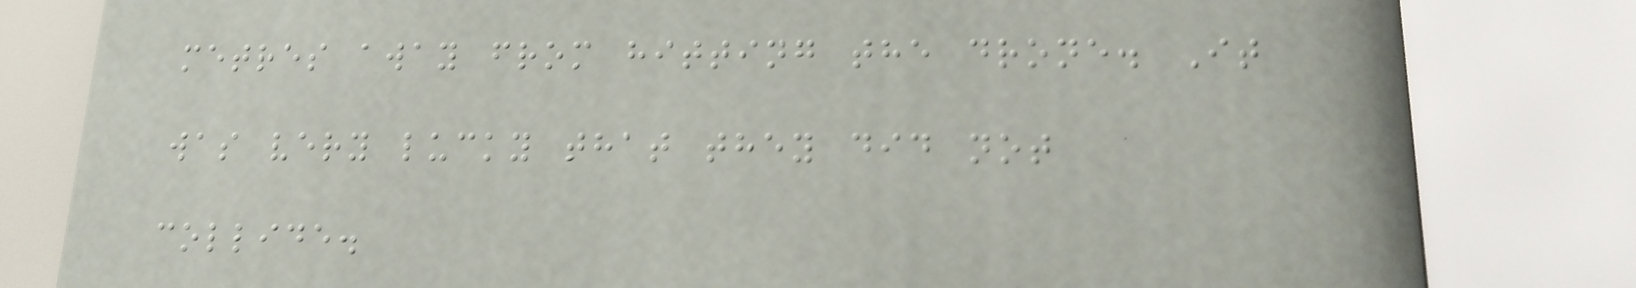metres away from hitting the drone. It
was very lucky that they did not
collide.
